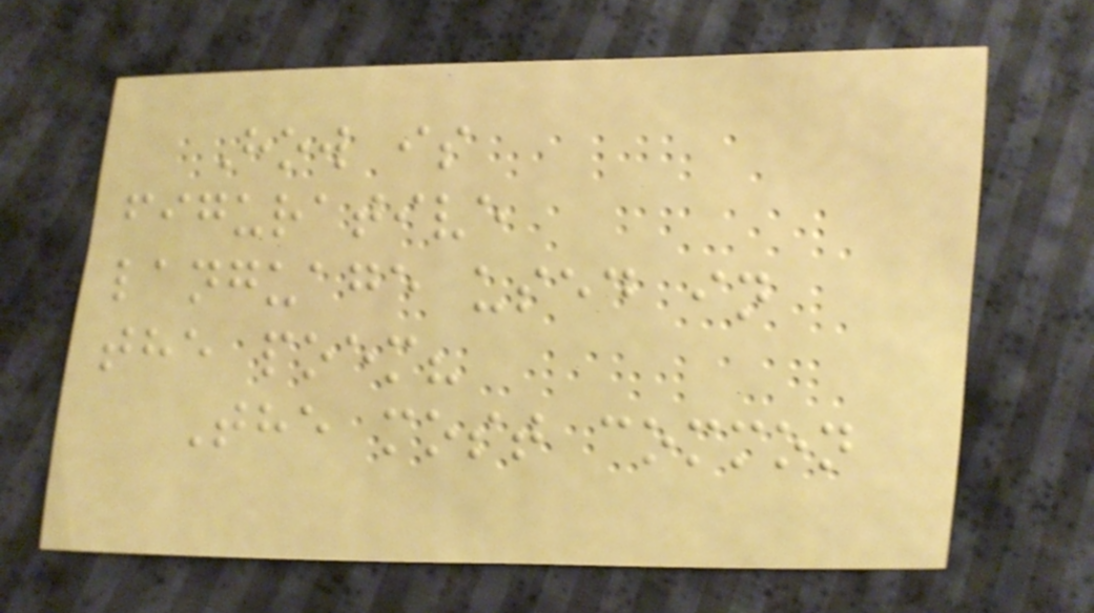How is
figurative
language used in
the poem?
The most common
